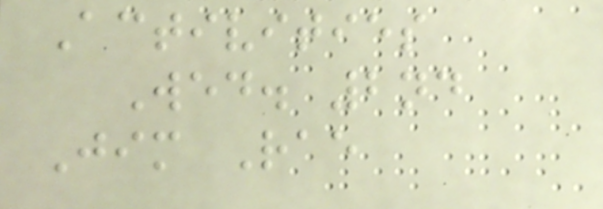Activities
Wed. 2nd
Jim Rae
